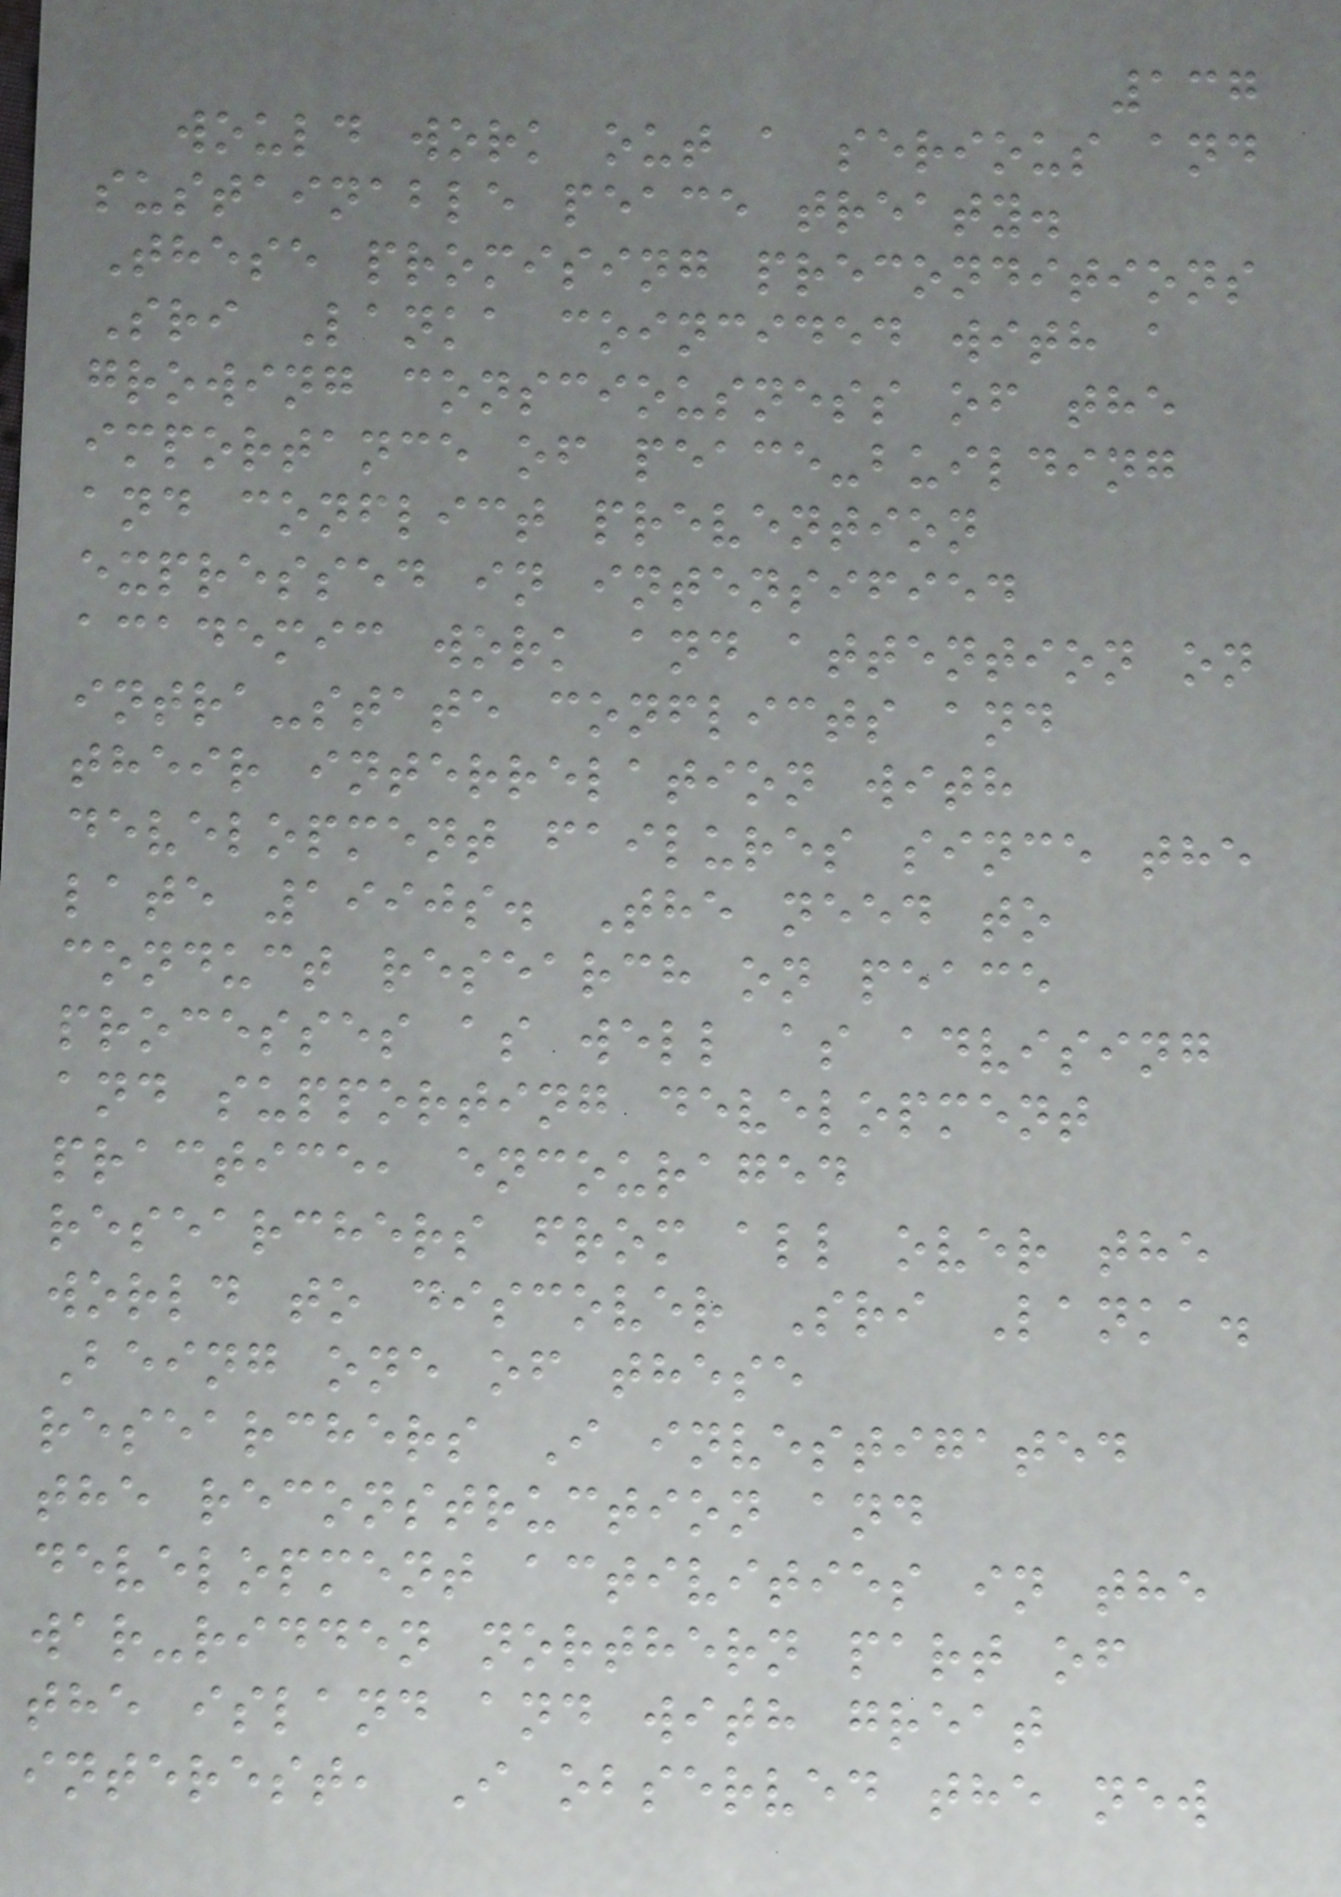137
would work out a serious and
sustainable peace treaty.
These promising preconditions
Sri Lanka coincided with a
growing consciousness of the
importance of peace-building
and conflict prevention
expressed in intensified
academic work and attention on
intra-state conflicts and
their interrelation with
development failures since the
late 1990s. The need to
conduct research on peace
processes as well as advising
and supporting development
practice, encouraged
researchers from all over the
world to discover Sri Lanka.
Being one of these
researchers I investigated
the reconstruction and
development activities in the
war-ridden northern part of
the island and with great
interest, I observed the new
